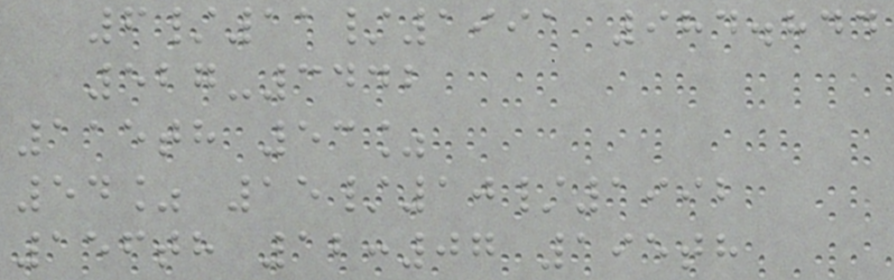6/11/1991 984.844
527-3442
115th 53%
54% 15/10/1992
156th 12:07 195th
